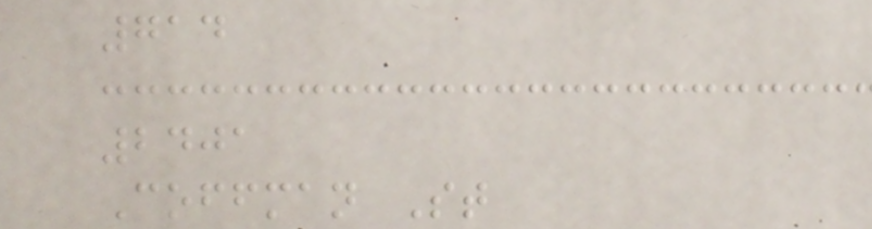714
2401
Coffman St
